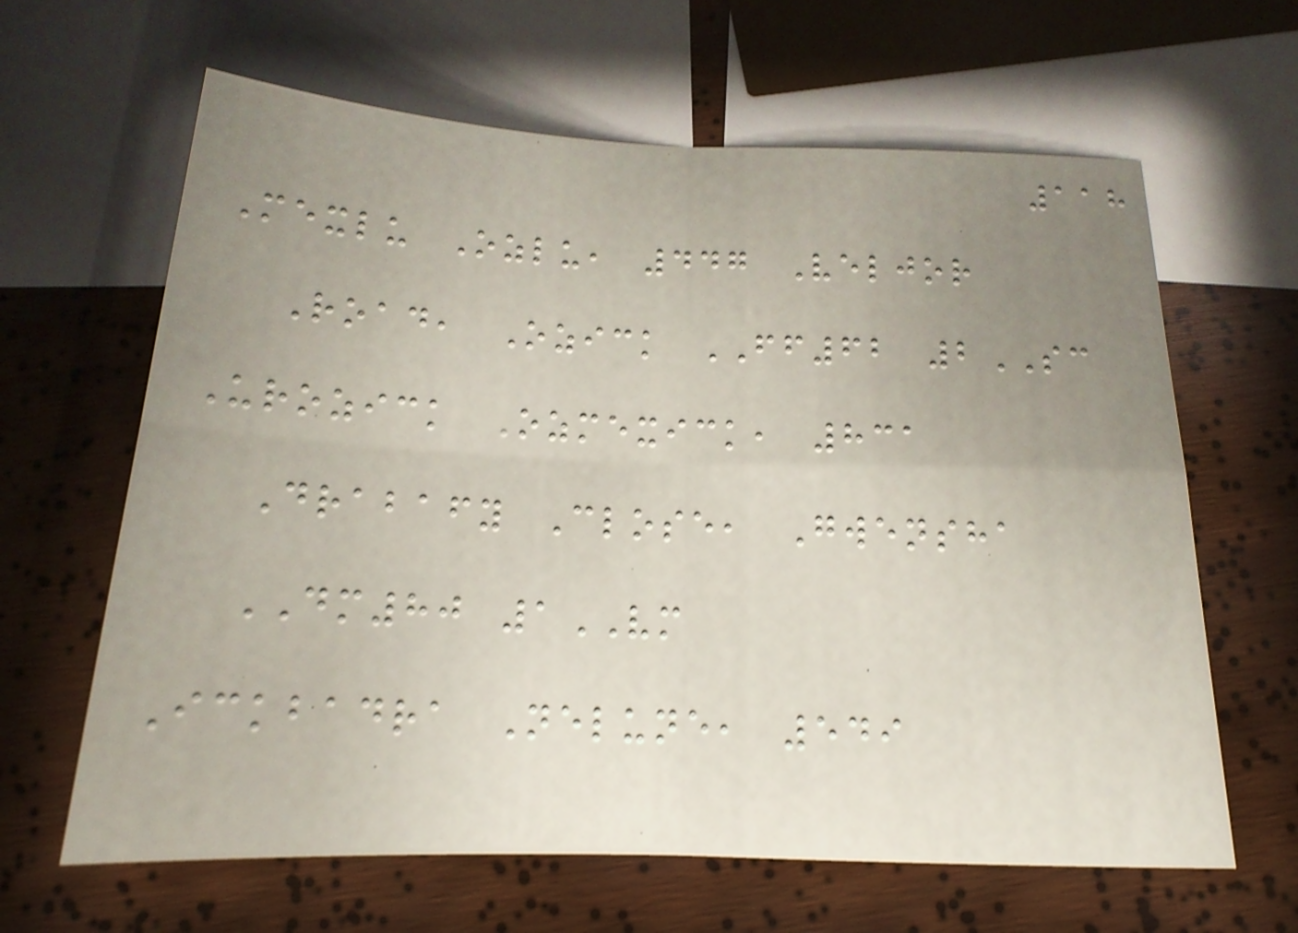118
Mexlu Ozlu, 447 Veljor
Road, Ozick FF62 2SC
Urozick Ozmexick, 831
Drabafy Close, Gwensha
DM80 1VM
Ickbadra Nelune, 549
